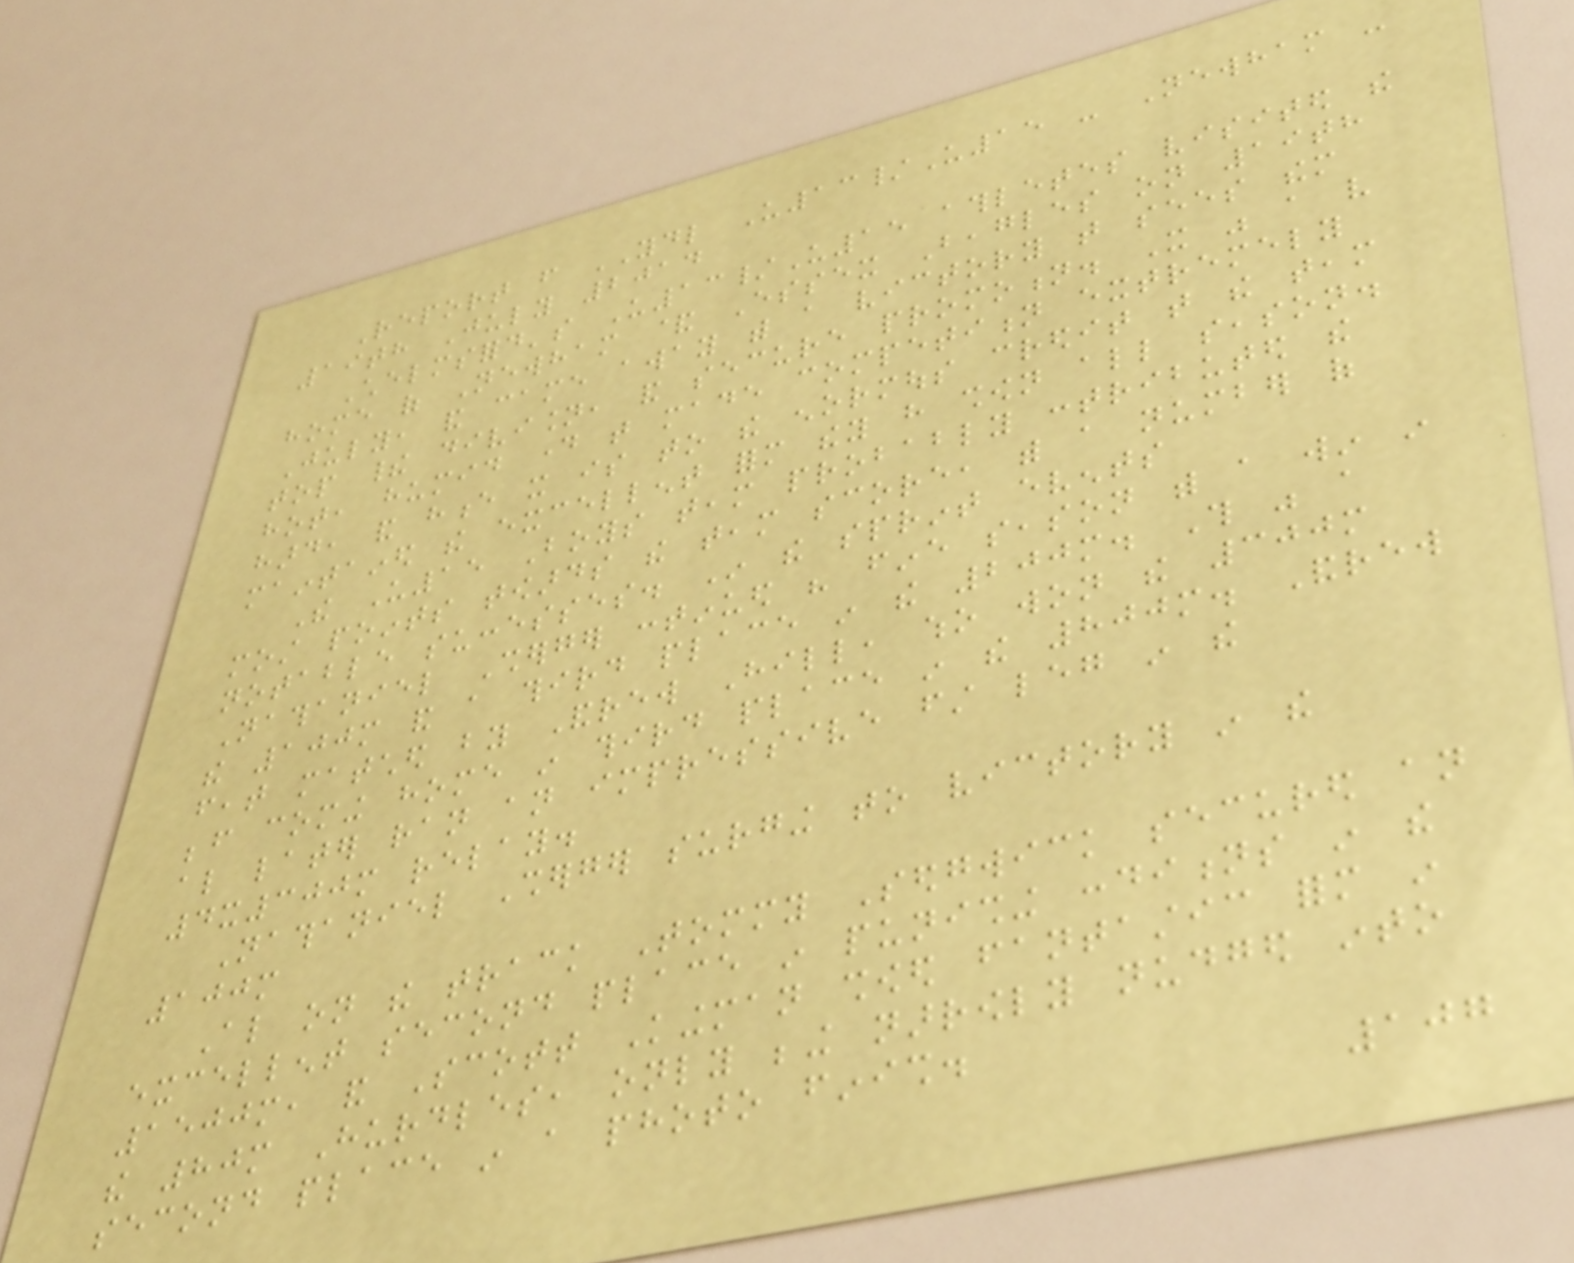Report from YDL U13/U15 - Newham -
19th July 2014
Chelmsford's U13/U15 athletes visited the
home of Newham & Essex Beagles on 19th
July, and came away with a victory that sees them
top their division, and secure promotion. It was a very
hot, humid day that made competition extremely
hard, and hence it is to the enormous credit that the team
maintained the excellent form they have shown all season.
The U15 Boys team probably contributed the
most points towards the team score, with a number of
notable successes. In the sprint events
Nathaniel Sherger continued his fine season with a win in
the 100m and a third place in the 200m. This was a
feat matched by Andrew Hill, who won the 300m
before coming home in third place in the 800m. Andrew
also later ran an impressive first leg in the
4x300m relay.
Nathaniel Sherger surging to victory in the
100m
Also on the track Tommy Sedgwick secured an
excellent second place in punishing conditions in the
1500m, and Scott Kingman showed fantastic form in
the 80m Hurdles, only being narrowly nudged into
second place in a photo finish.
107
